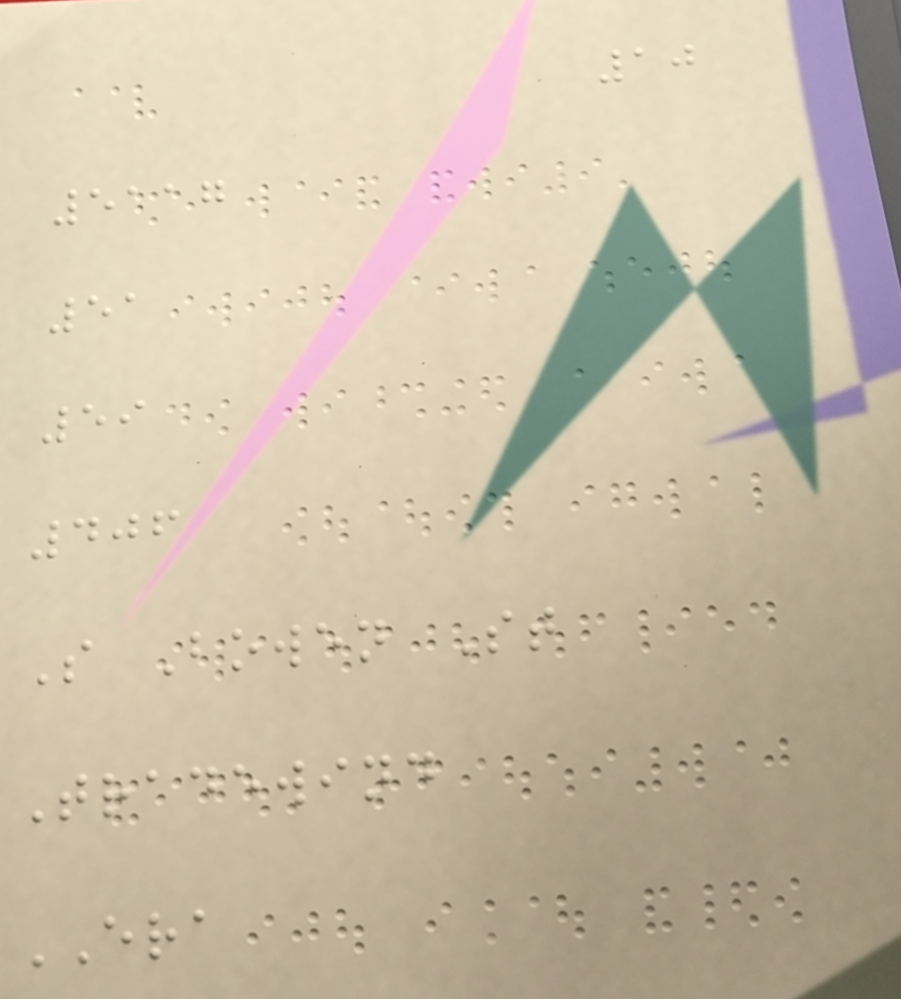10
5117
51
59
406
S Bowen St
Tradewind
ERA
